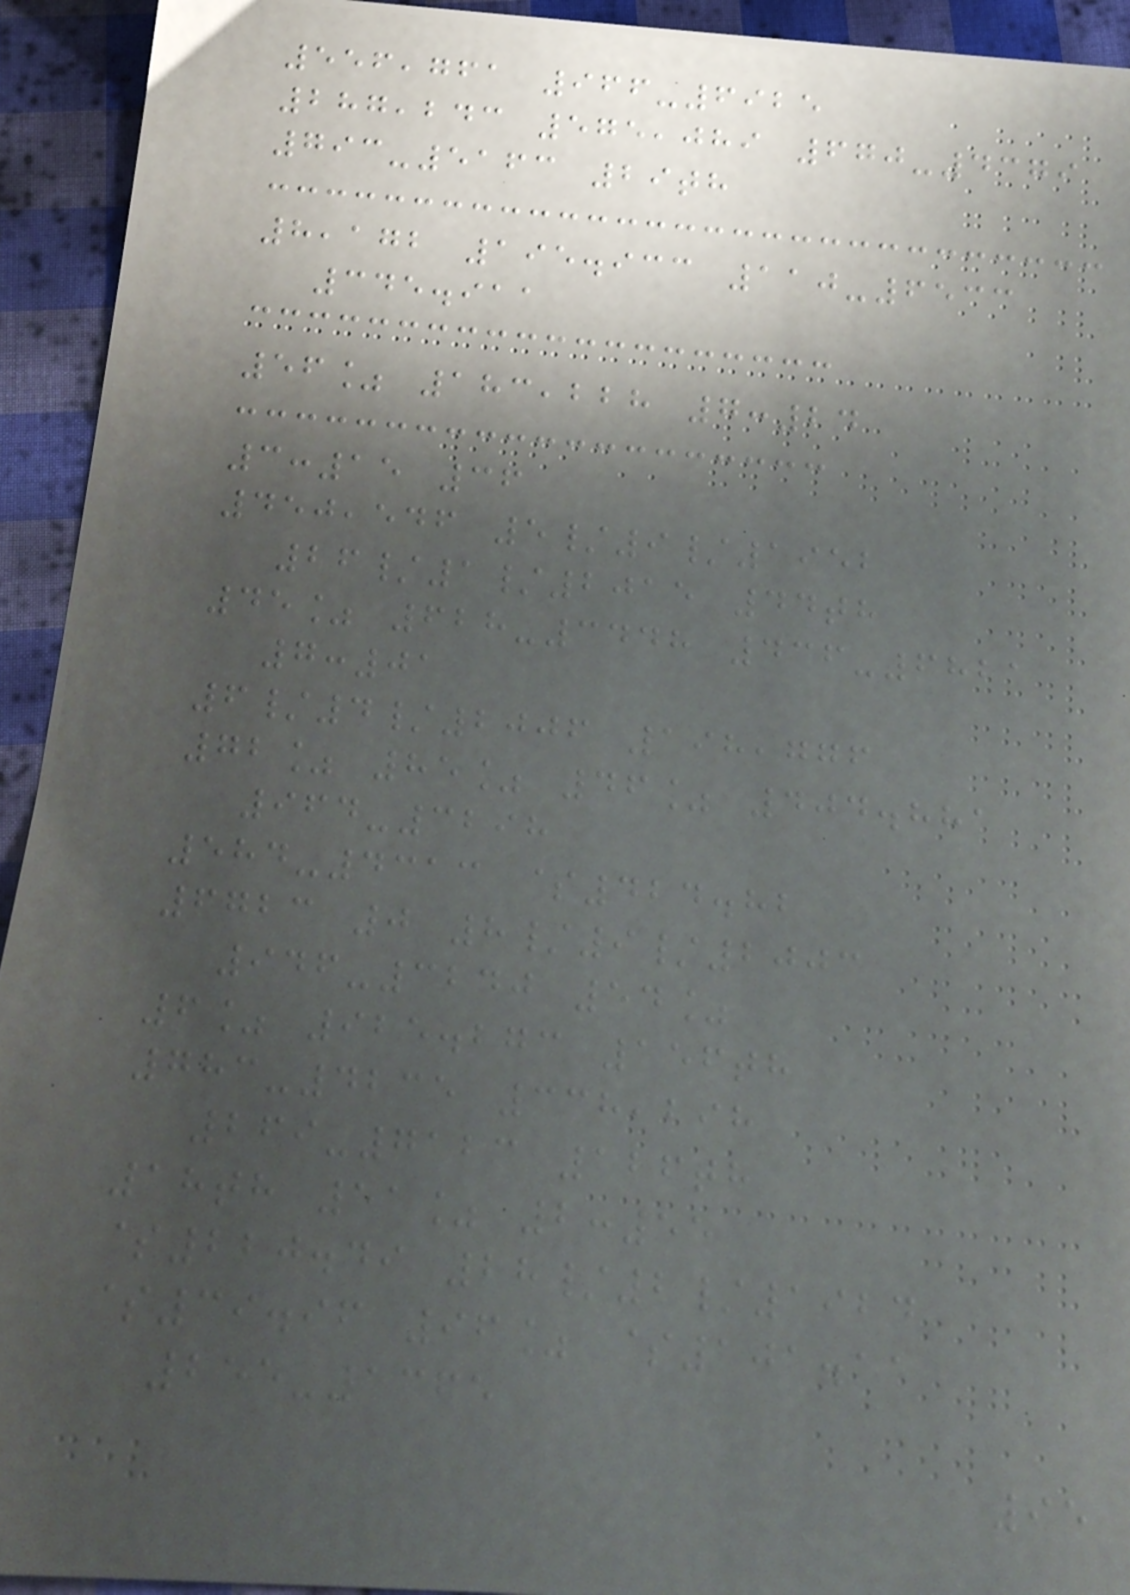556,761 966-6925
287,243 575,089 670-4379
793-5163 29th
8,172 195.933 110-6533
345.911
56% 183,228 7:24
3:15 36
450,546 5/9/1952
26/1/2015 44th
45% 628-3448 436-6821
7:01
6/4/2006 198,776
72% 85% 46% 404.881
964-3298
584-4313 $424.82
6723 0 8/9/2003
946-3240 54%
6% 925.273 156th
783-4235 338,298
269-7123 126th
18th 51% 2:55
$220.49 28/2/1924
$39.96 96% $101.11
255-1365
95
